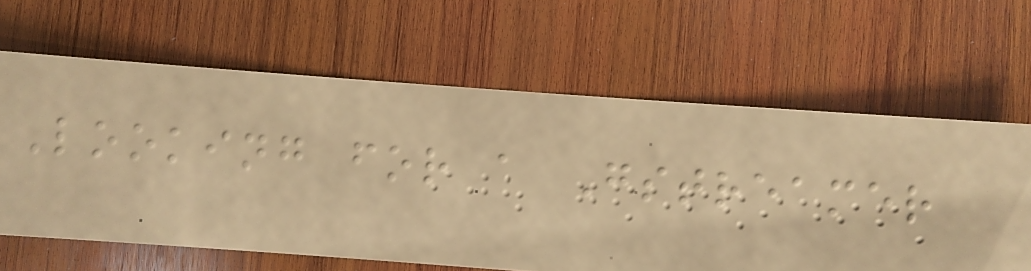Looking for a Gstreamer
